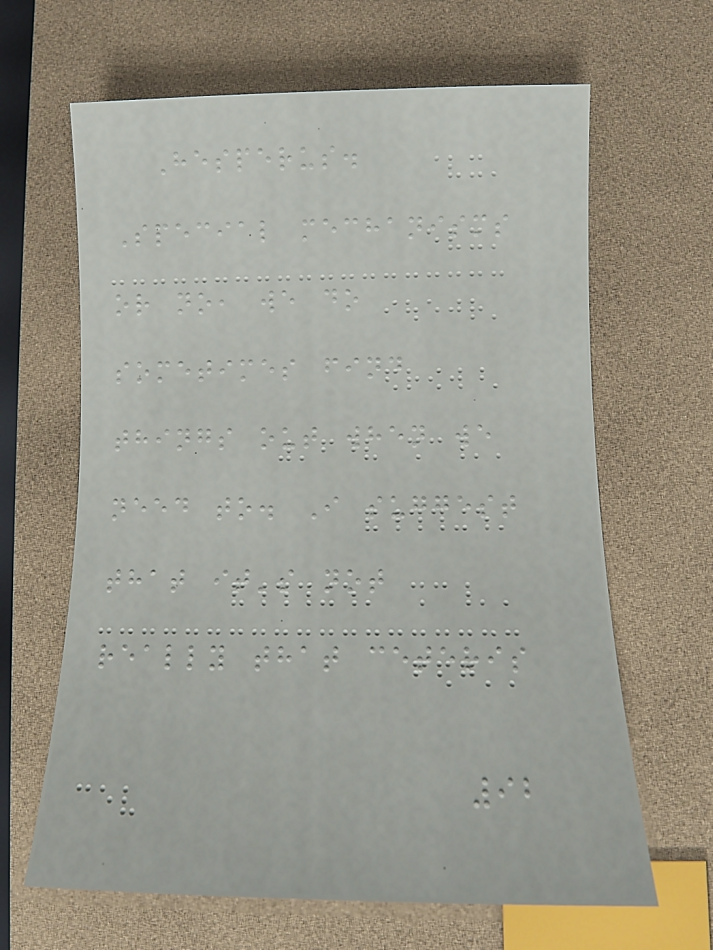Hesperus.
Special mechanisms
or no, we do
sometimes find
things out when we
need to. I suggest
that it's not
really that ceteris
92
